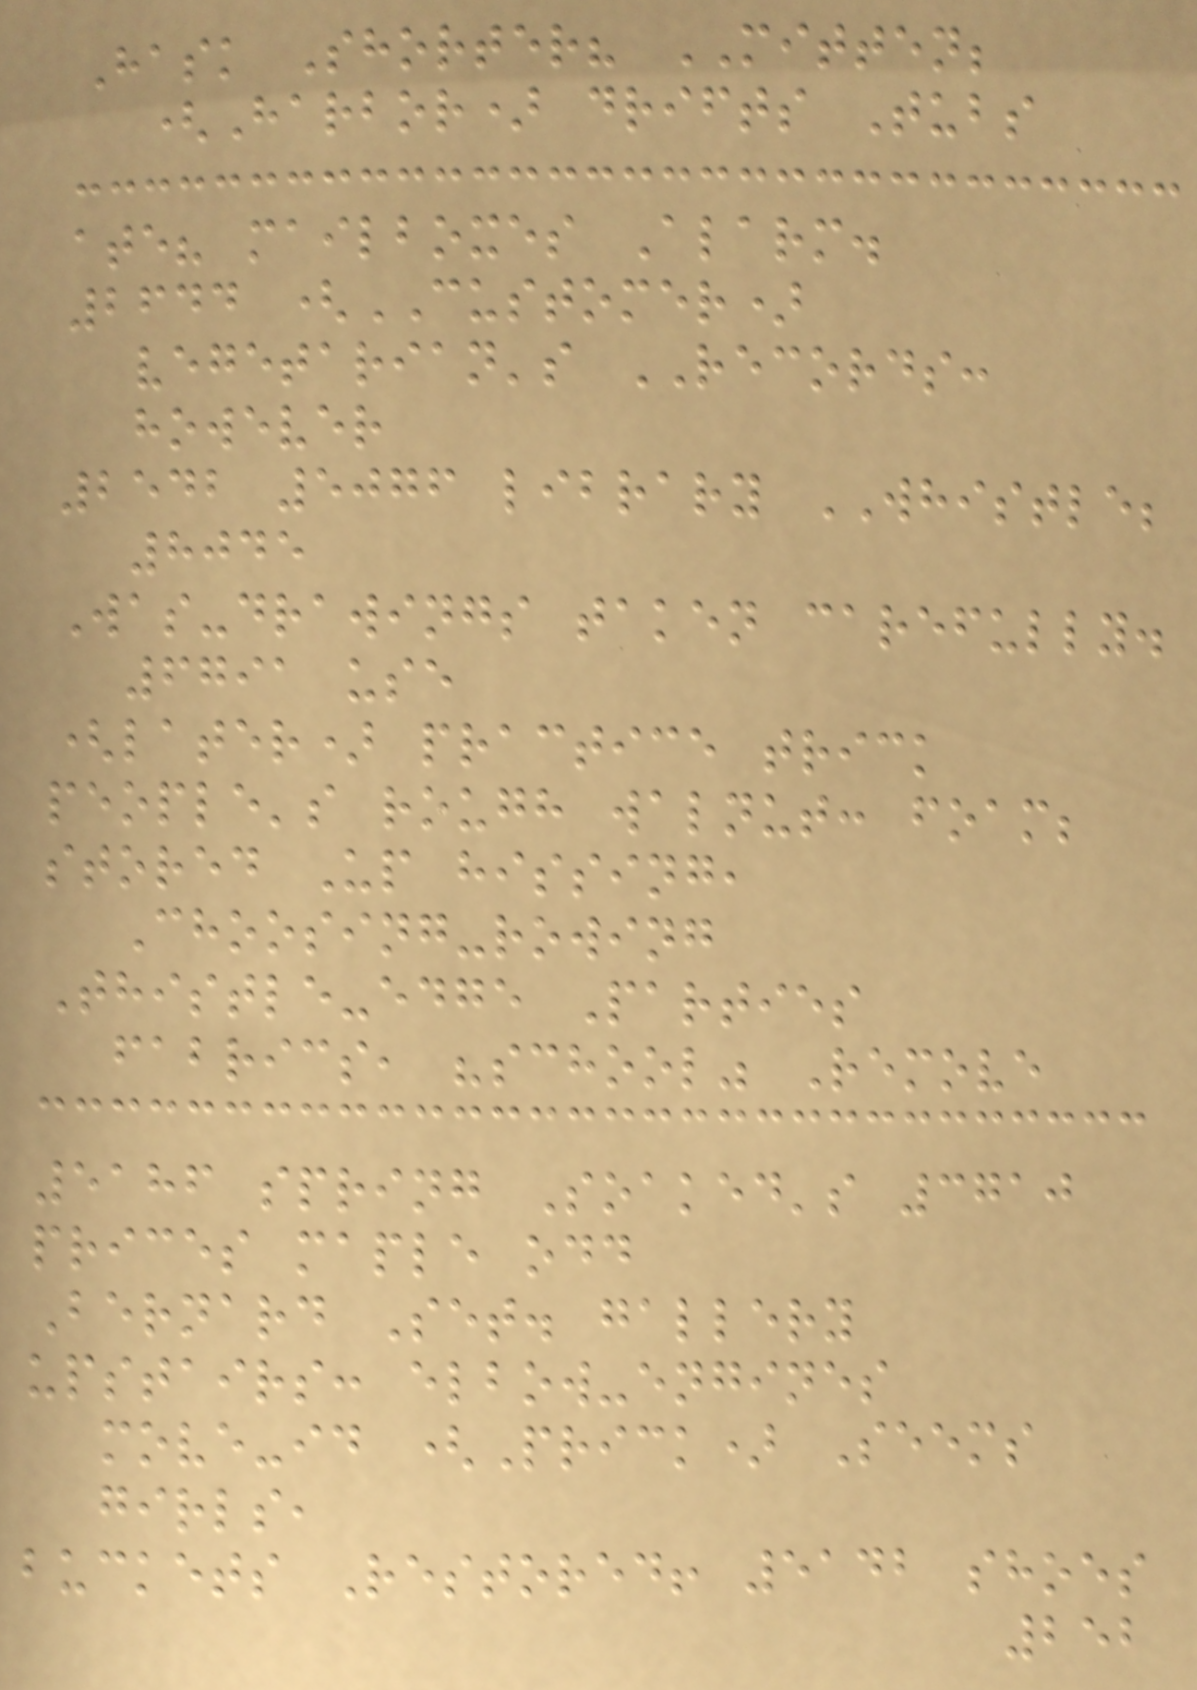Hask Shorter? MITTEN;
(Harbor) drifts Tubs
ate? mailboxes Alarm.
2644 (CUSTOMER)
vegetarian's RECORDS:
however
2542 5076 library WHISTLE;
8045
Was-drawings taken carefully.
6791 use
(later) practice trick
people's rough walnut: foam;
stored Up hissing,
Choosing-rowing
Thistle-edge Parties
fabrics, "school" Remove
5186 spring Soaked's 3710
prices maple odd
Bernard Set. gallery
upstairs: elbow-engines
move-id (Prick) Seems
girls,
buckets Restored! 5142 shoes
252
